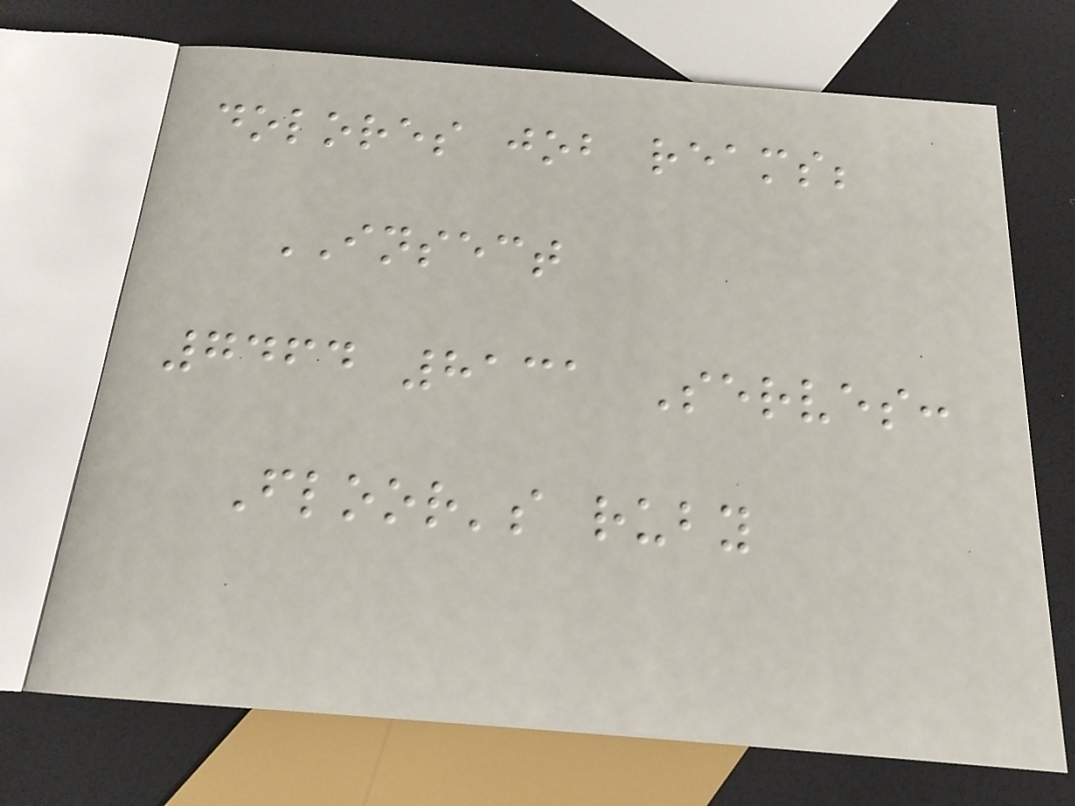dolores job reams;
INSECT
7464 8131 Serves:
Floor's ruby
